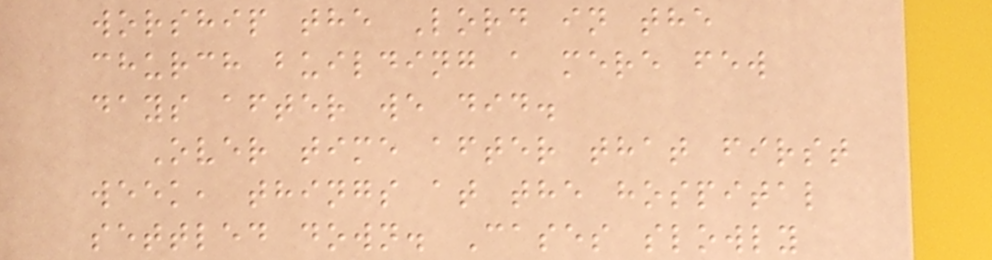worship the Lord in the
church building a mere few
days after we did.
Over time after that first
week, things at the hospital
settled down. Cases slowly
